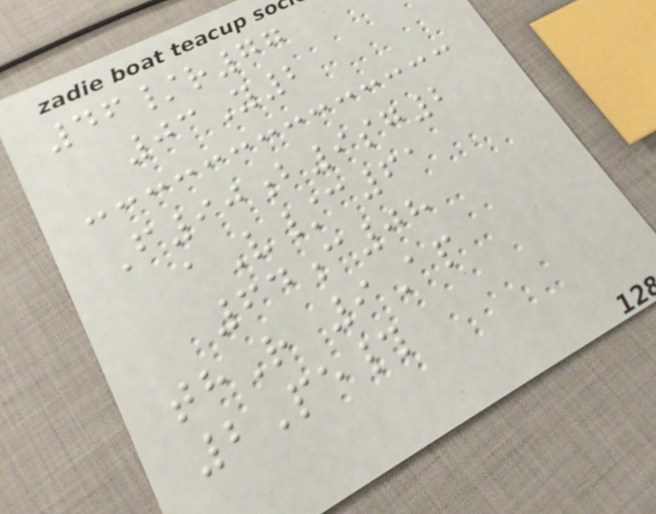46/r77
03Y2
F90b9sg2
aV/c61
64c08
thR 9Ap
2Pe#
